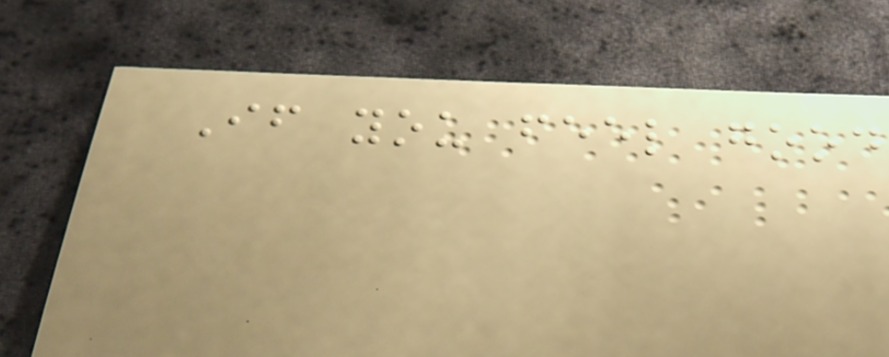If you feel good
